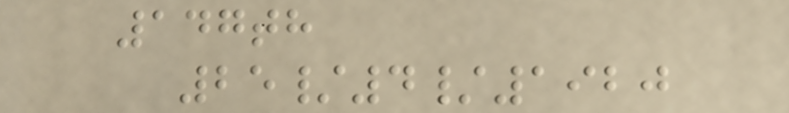147th
25/4/1920
